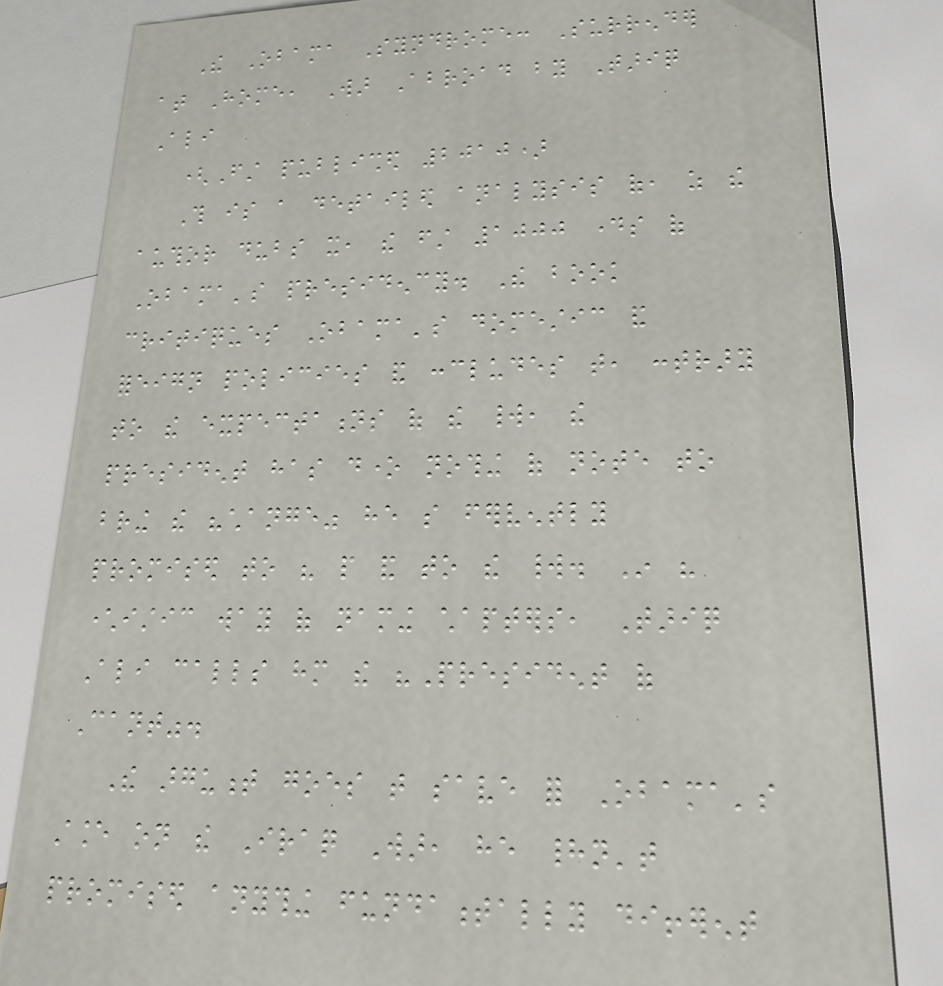The Obama Syndrome: Surrender
at Home, War Abroad by Tariq
Ali
(First published 2010)
This is a detailed analysis of, as the
author dubs it, the first 1000 days of
Obama's presidency. The book
critiques Obama's domestic and
foreign policies and concludes that, contrary
to the expectations of the world, the
president has done nothing of note to
bring the "change" he so fervently
promised to his people and to the world. In his
characteristic way of naming chapters, Tariq
Ali calls him the "President of
Cant".
The argument goes that save for Obama's
stance on the Iraq War, he hadn't
promised anything fundamentally different
